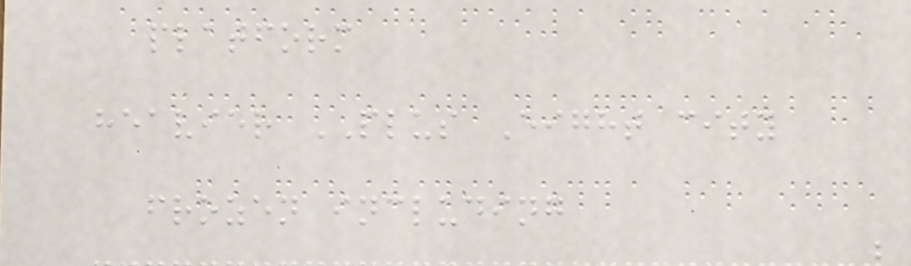platform
heavier PLUS Eight city
frozen including
